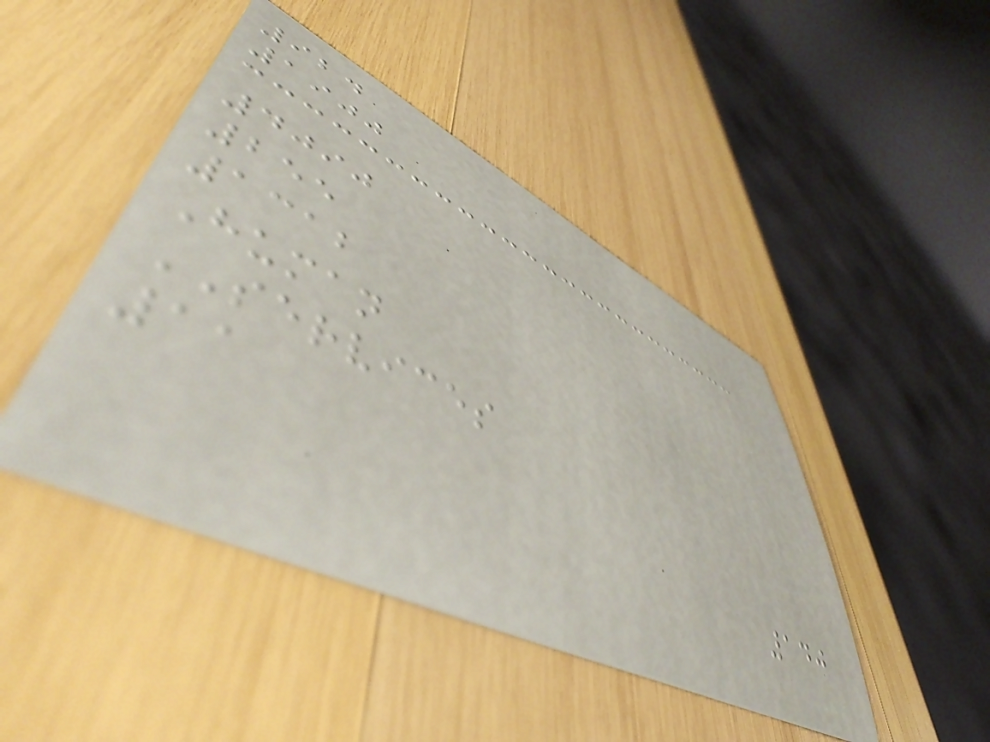924
1900
4090
255
1312
Human
SERVICES
11
140
